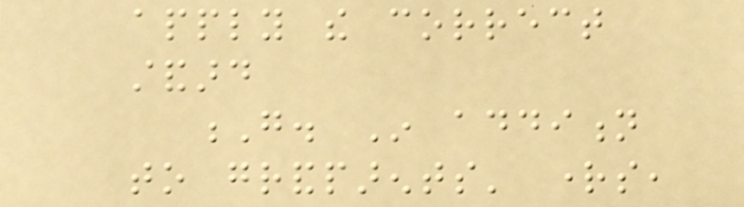apply the correct
standard
G. In addition
to grandparents' rights,
